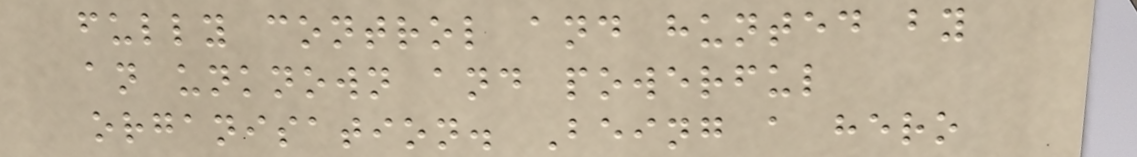fully control and hunted by
an unknown and powerful
organisation. Being a hero
